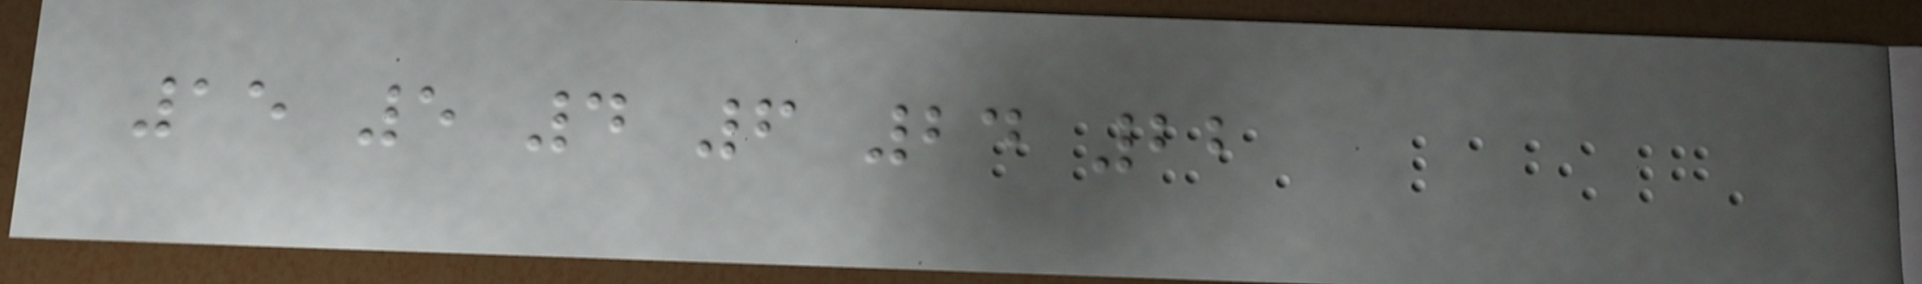15 5 4 6 24 22
